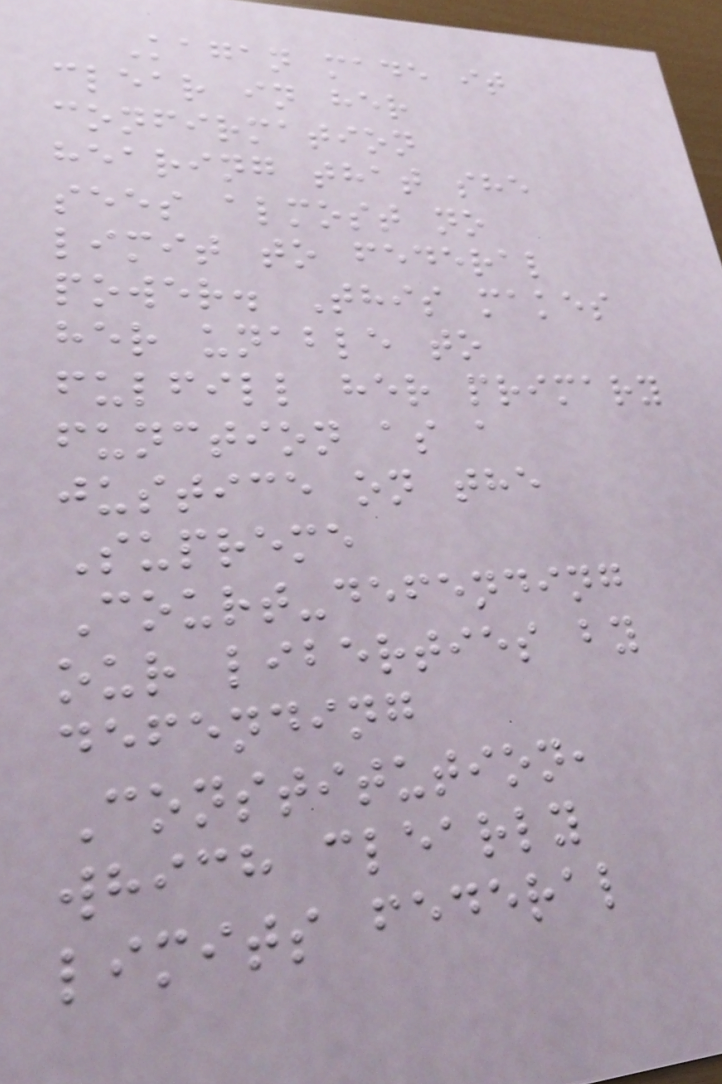Kagan made it
clear in her
confirmation
hearing that she
sees almost no
limit to federal
power. This makes
her unable to
fulfill her primary
function as a
justice on the
Supreme
Court-defending
our liberties by
defending
Constitution,
which clearly
limits federal
